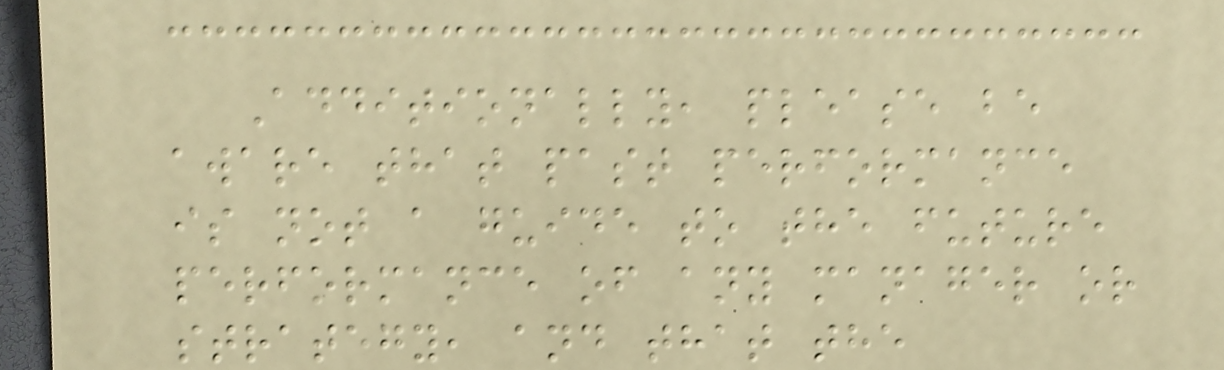Additionally, please be
aware that past performance
is not a guide to the future
performance of any manager or
strategy, and that the
